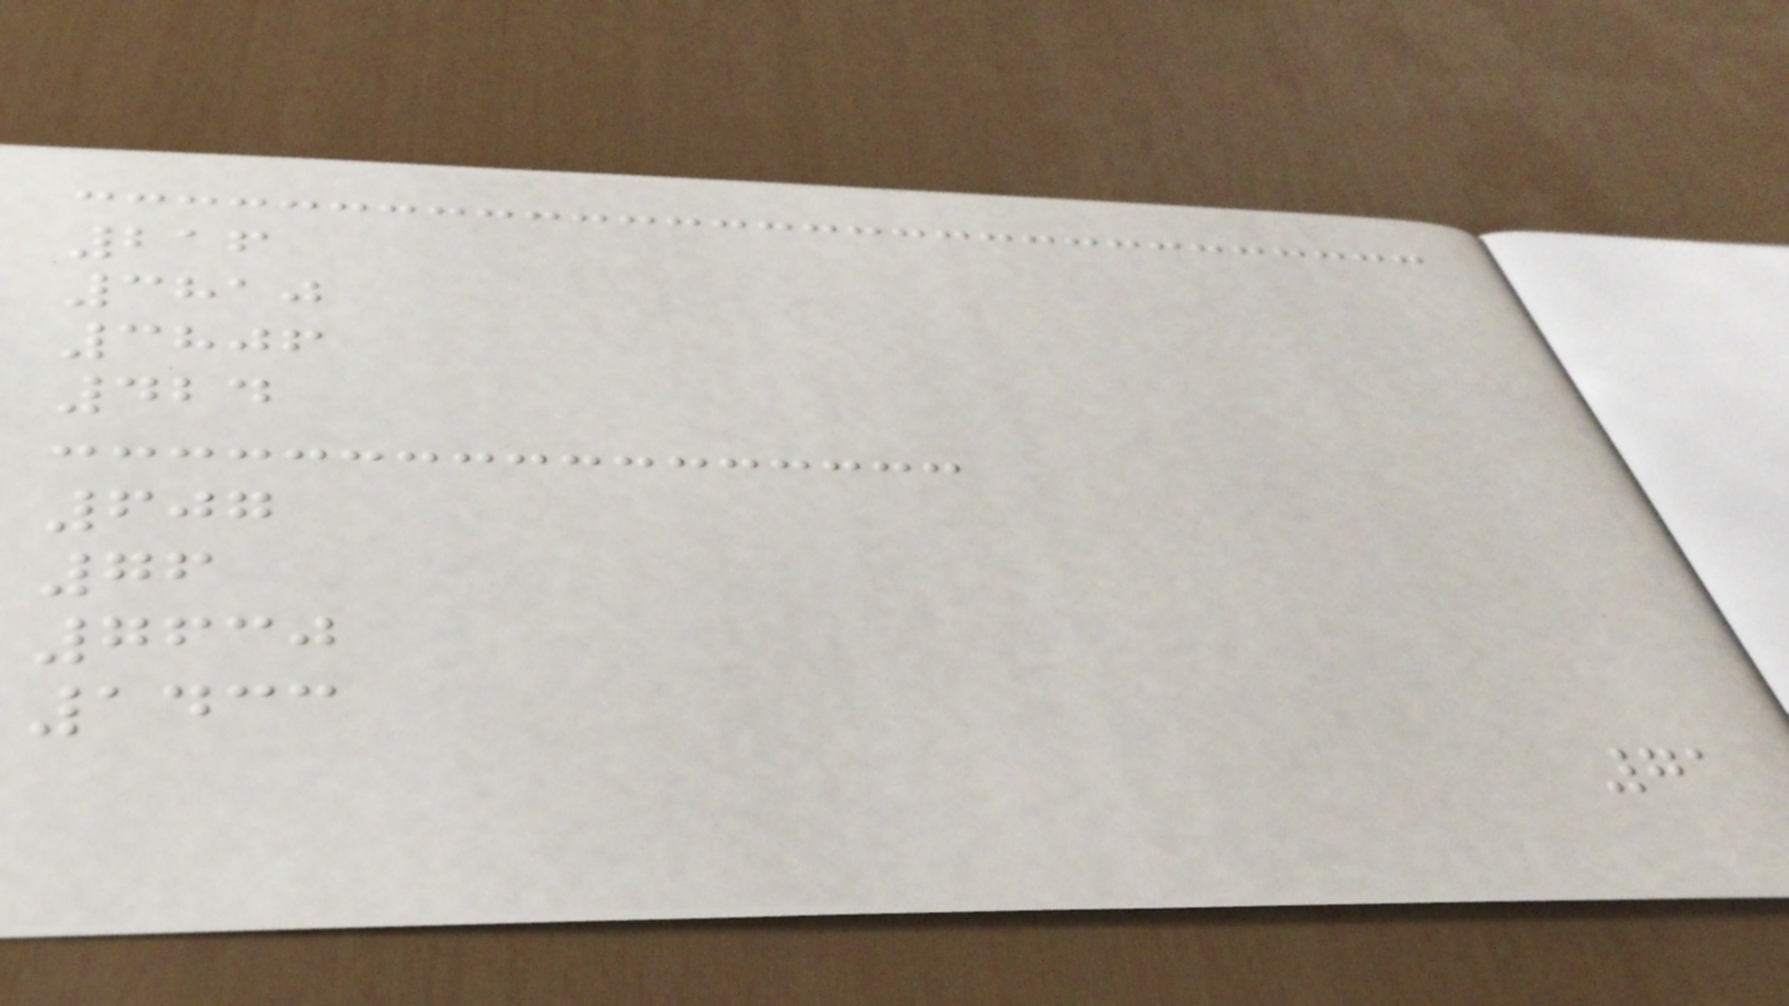216
3810
3806
424
607
76
7630
1433
71
